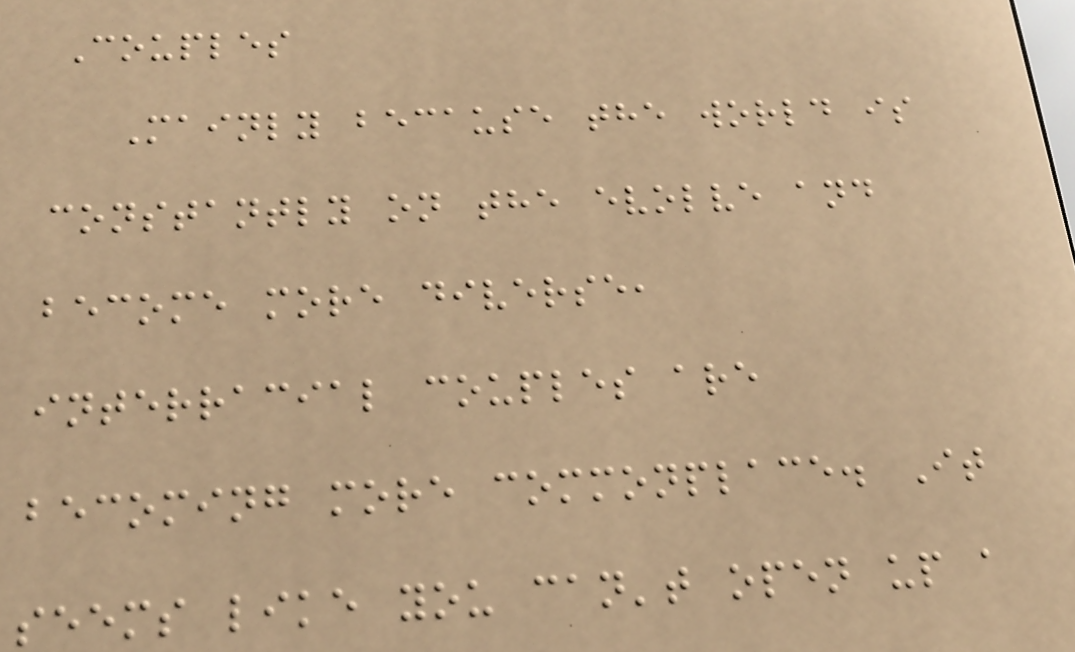Couples
Mainly because the world is
constantly on the evolve and
become more diverse,
interracial couples are
becoming more commonplace. It
seems like you can't open up a
